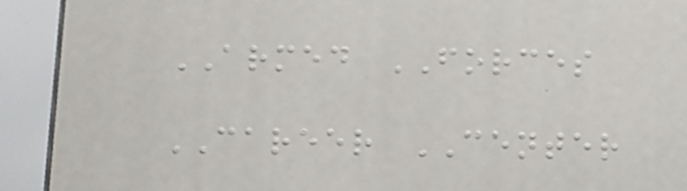ARMED FORCES
CAREER CENTER
